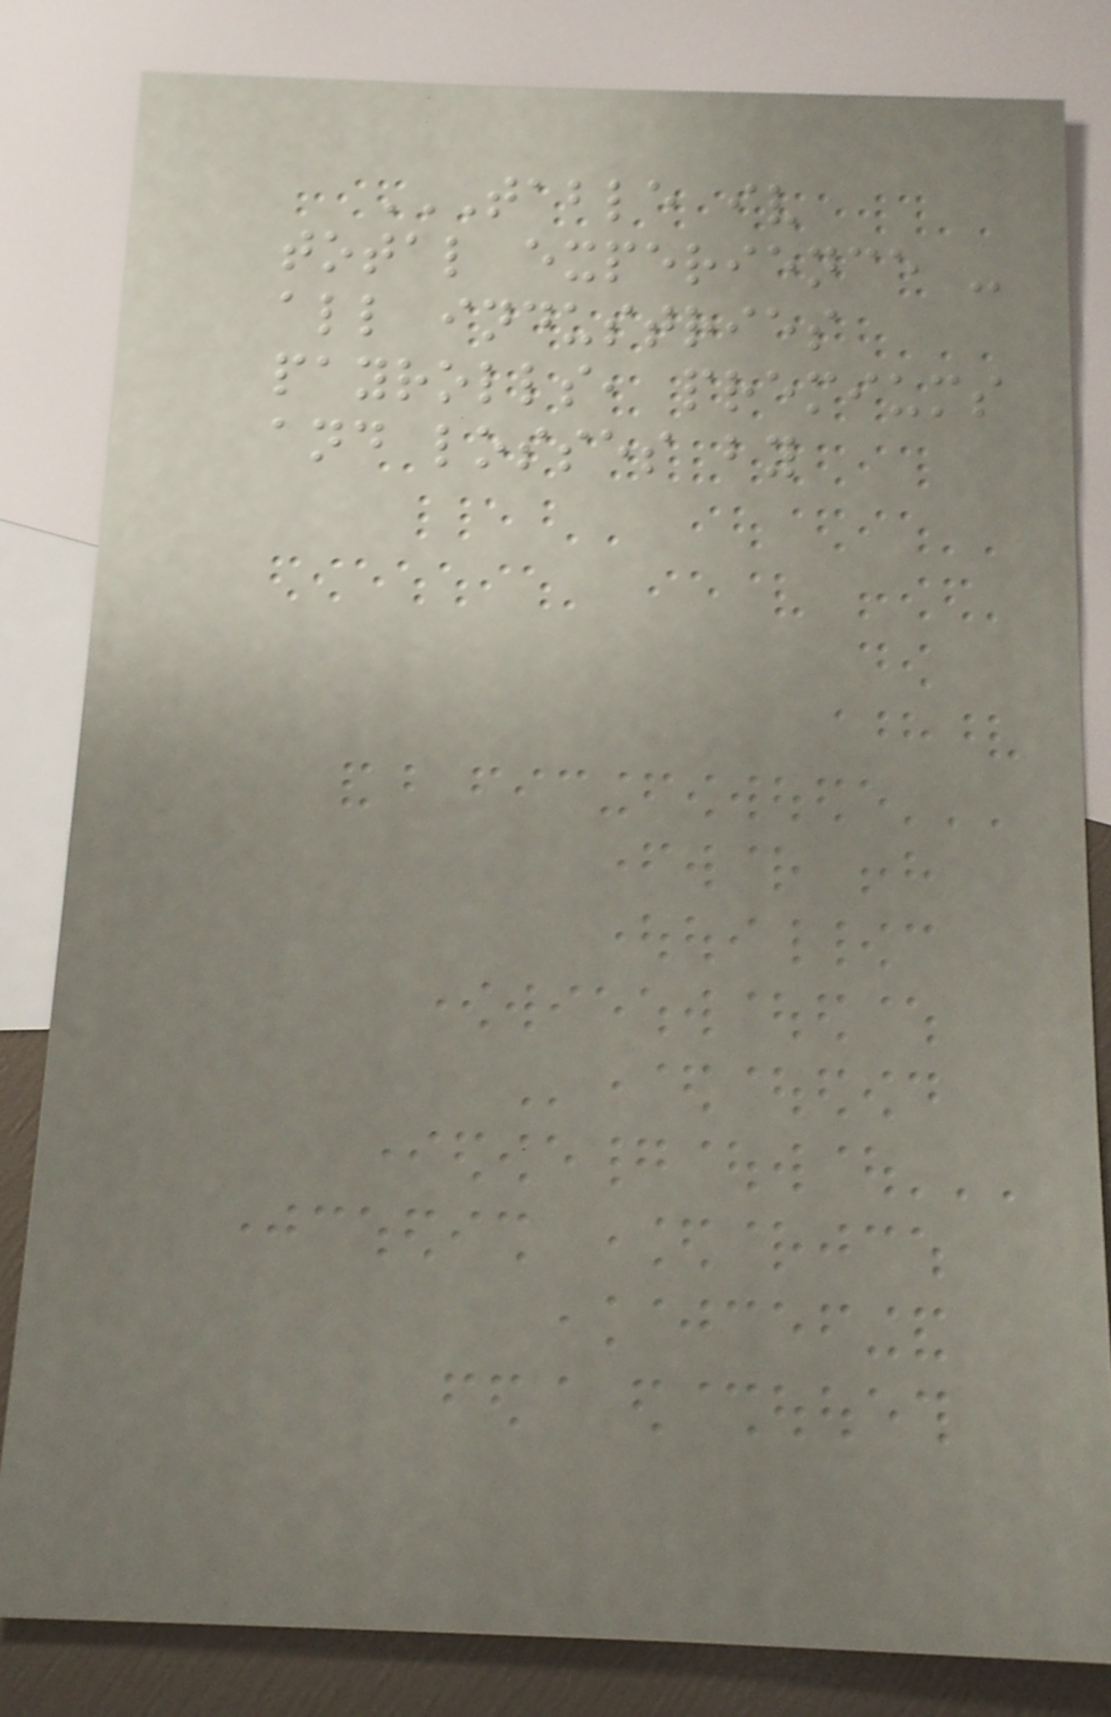TABLE IV
TOTAL EXPERIENCE -
ALL INDUSTRIES
PAYROLLS, PREMIUMS
AND LOSSES BY
